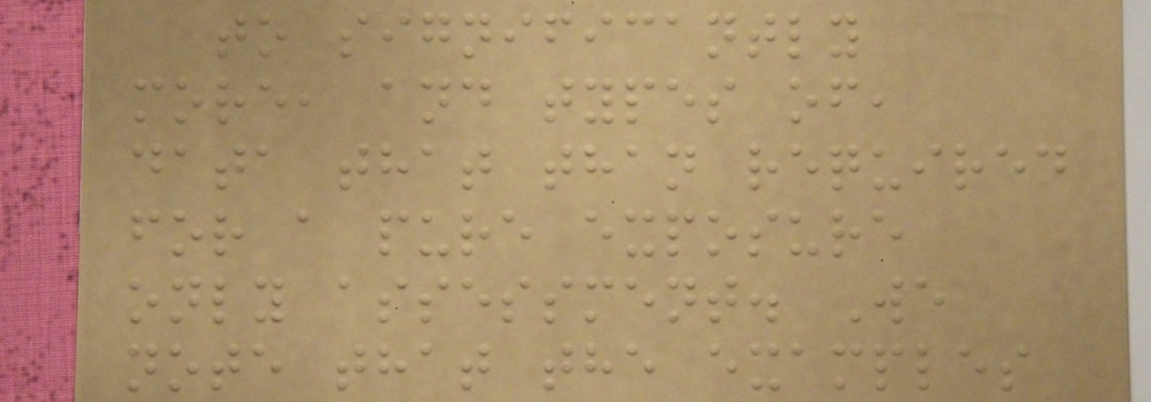to significantly
more, and types of,
data that than required
for a pure exposure
only assessment. We
note that the examples
